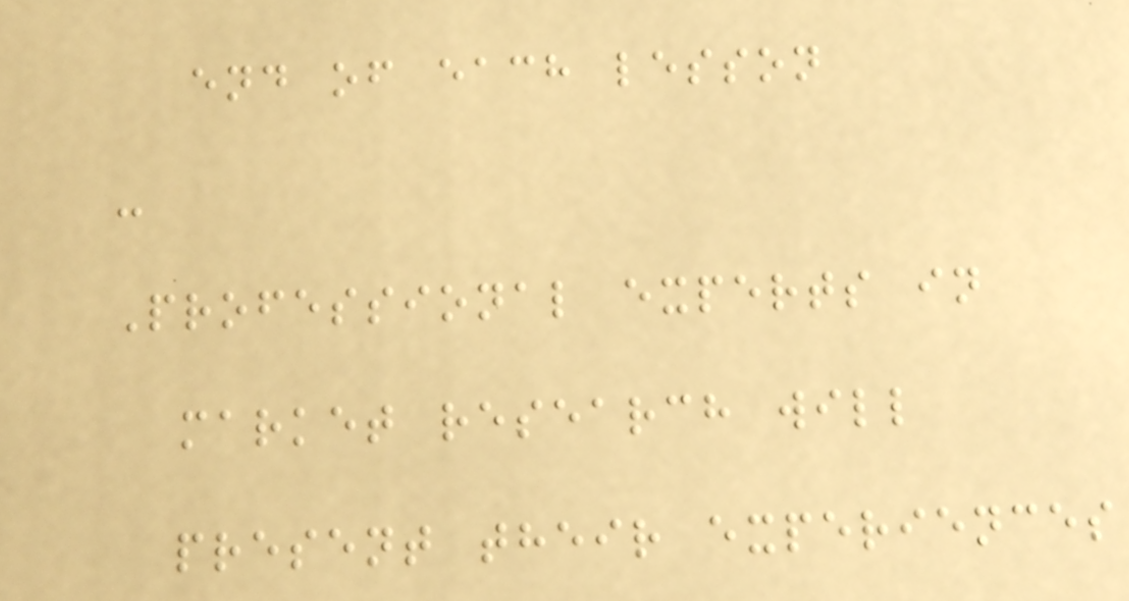end of each lesson
-
Professional experts in
market research will
present their experiences
